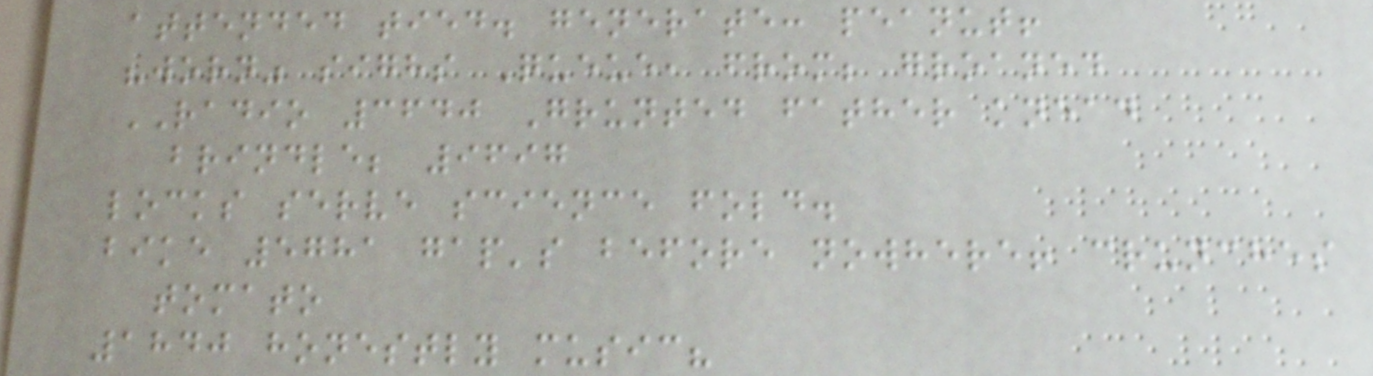attended tied. generate: peanut!
"worn" sighs Queue, from; groaned
RADIO 3640 Grunted father knead
brindle; 9697
locks serve science fold.
bike 5781 gap's before nowhere! crunches
tomato
1840 honestly music?
